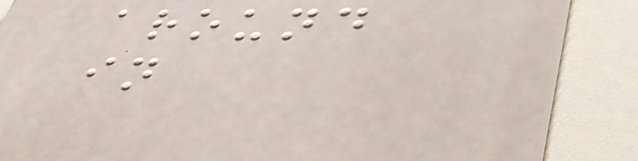around
in
